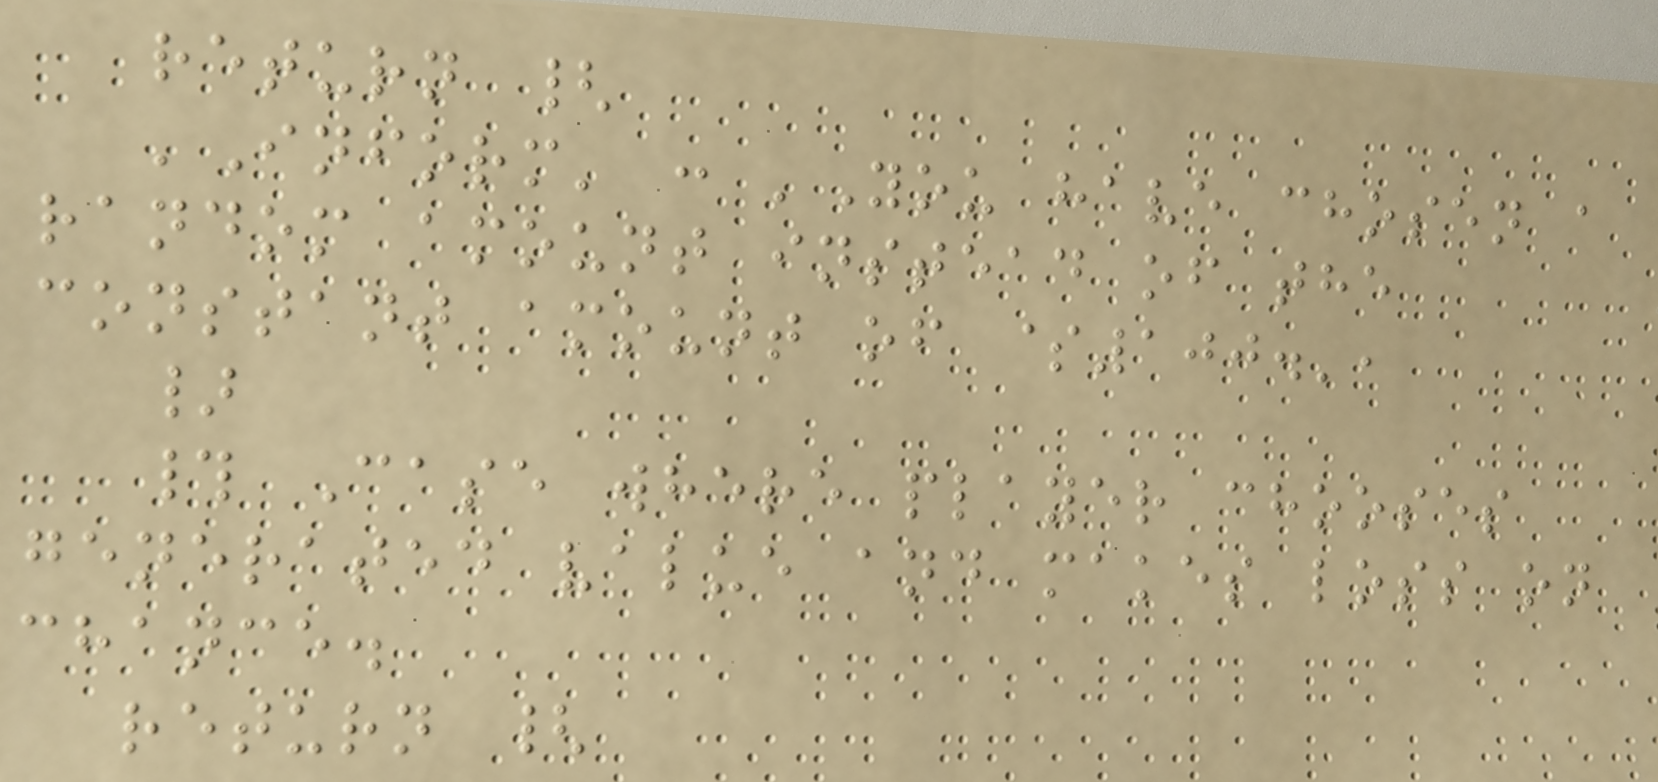return {
'Inform' : 'You have chosen a
random amount instead of the
constant amount of $100.',
}
# Case where player chooses
generated value and makes loss on
chance.
return {
